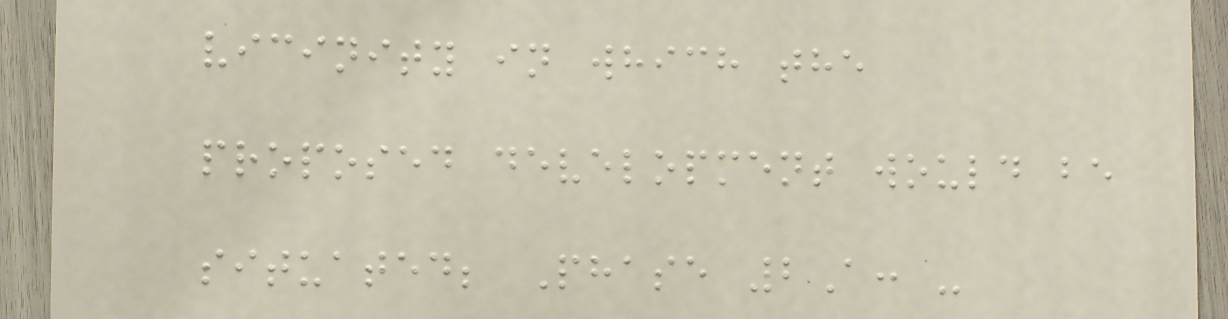vicinity in which the
proposed development would be
situated; Phase 2A: -
